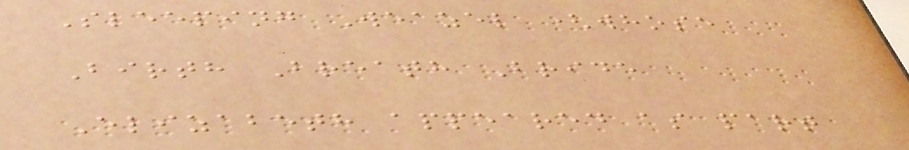Sleeping Weazel (whose
Birth Breath Bride
Elizabeth appeared as part
